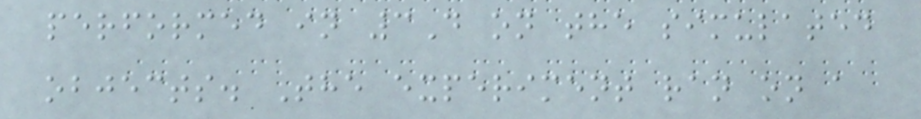performed in 3D on the simulated
objects. The experiment ran on a
